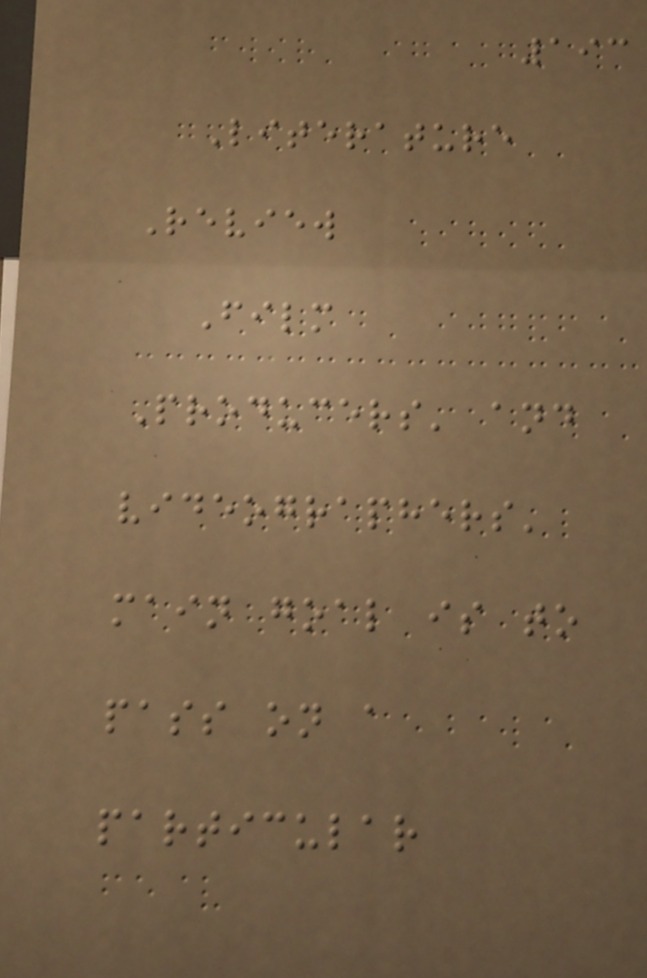193
Literature
Review
Film
Producers' and
videographers'
main goal is to
pass on a
particular
